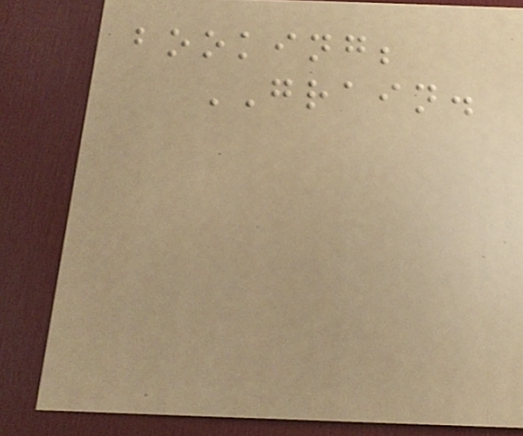booking;
GRAIN.
